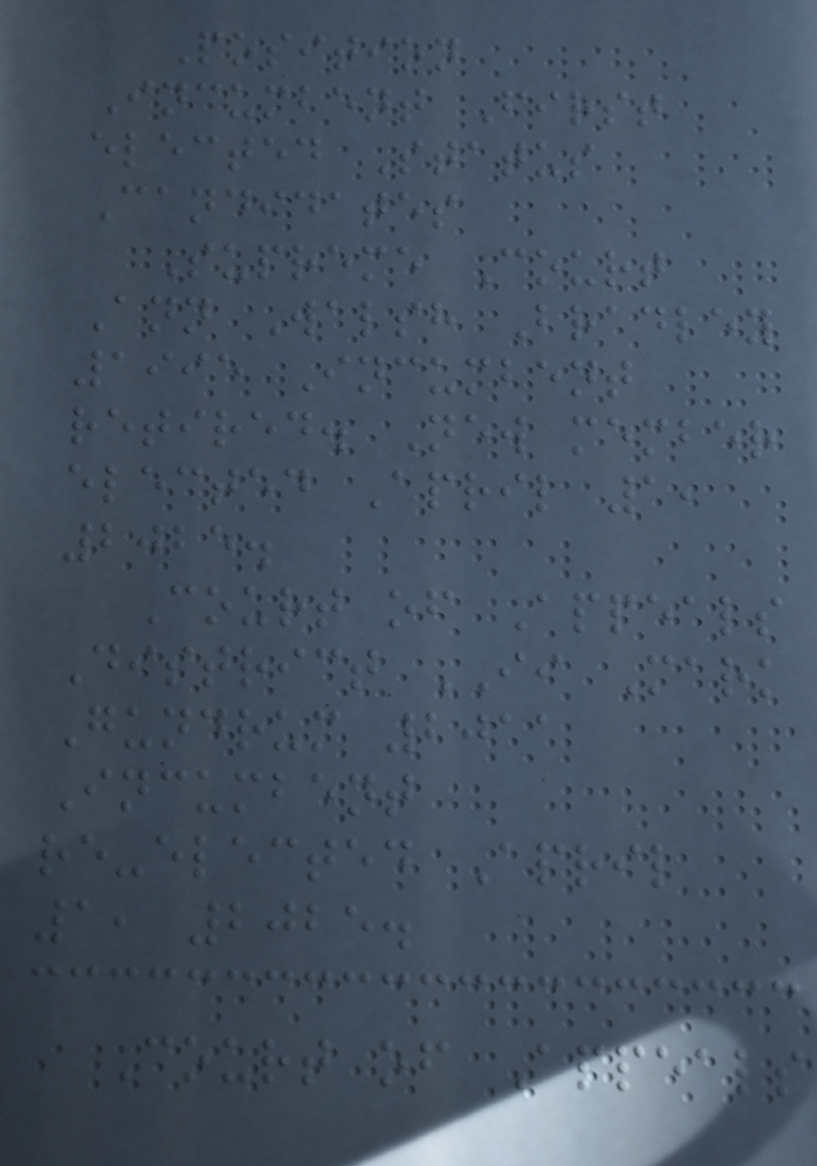Position
Incumbent First
elected Status
Candidates
Supreme Court
Ann Walsh Bradley
1995 Incumbent
retired. New member
elected April 1,
2025.
Court of Appeals
District II Mark
Gundrum 2011
Incumbent
re-elected April
1, 2025.
Court of Appeals
